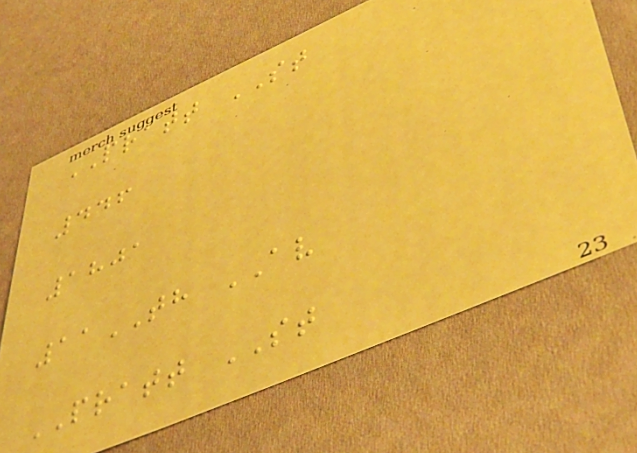PRATT ST
446
1801
11TH AV
PRATT ST
